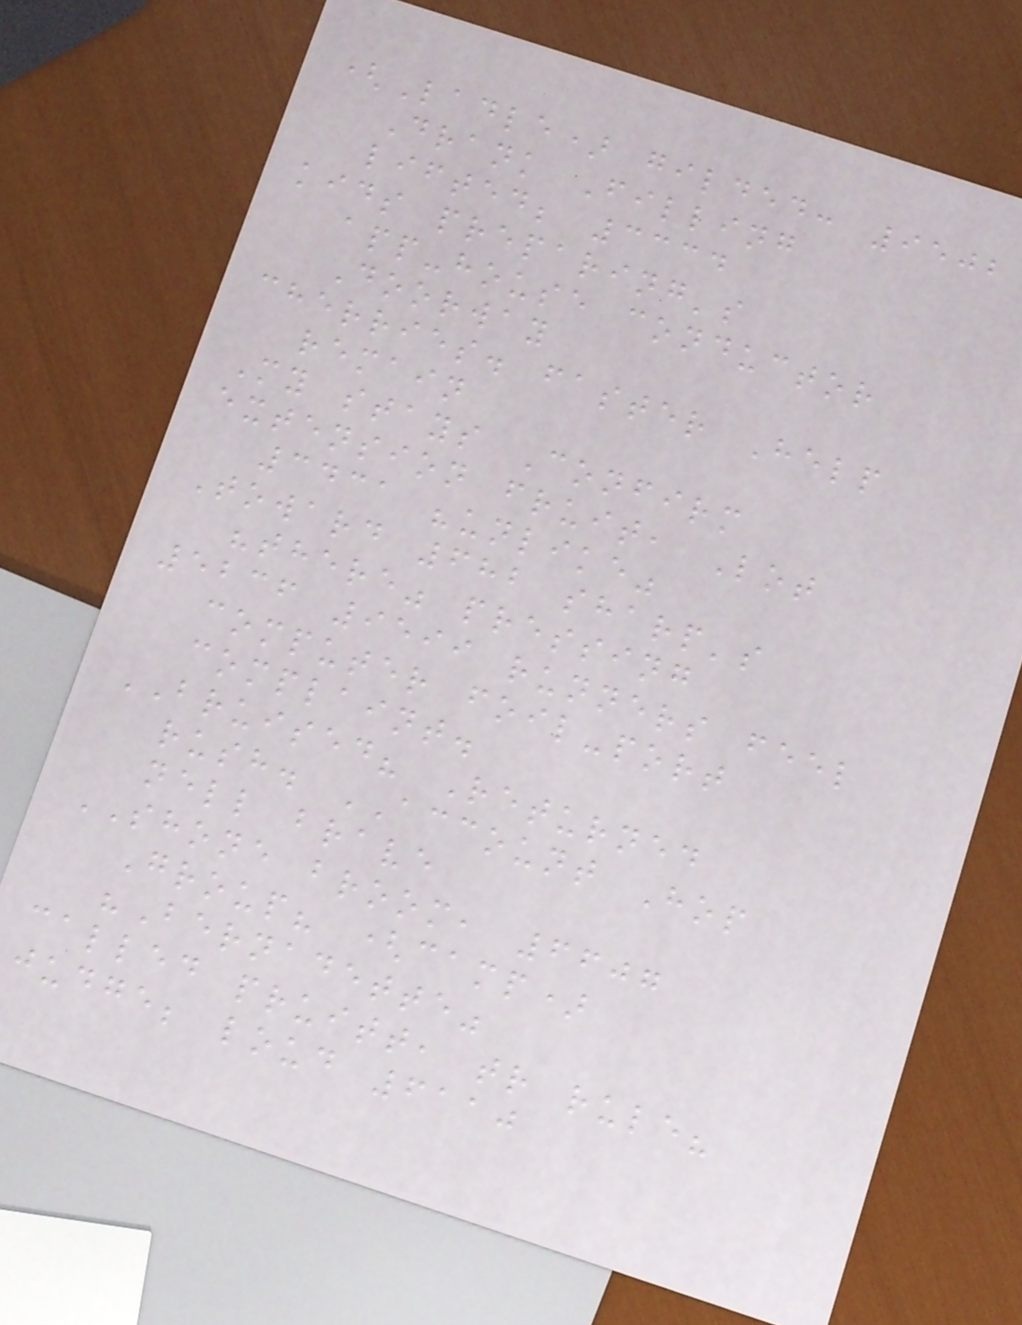(Ladle) gilded: 9502
Drank Filling
lifted; 3334
kids preparing's
app-house conductor
Doorway
cherries. faster Help
remain
My stays Confirm
extension fruit, Lot
3431 "unlike"
Toward 682 sharp's
"there" pressing
5236 9599 runners feel
computer foil-port
complaint.
BRUISED? Returned
rush. ACCOUNT Hop
nell brave
SHONE broom, 6607
Group? (camp)
"Bernadette"
called pruitt, tr rule?
judge; loud 6110
